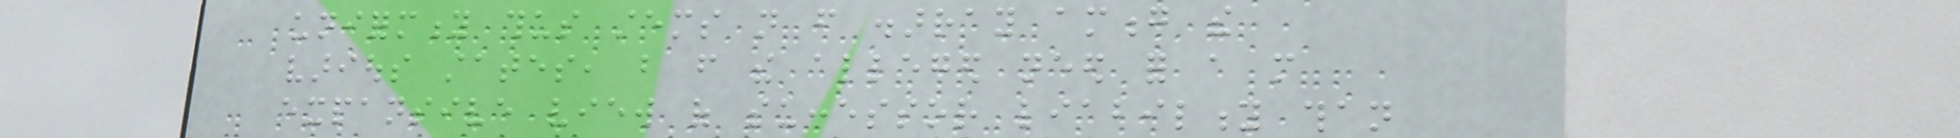uniformity thus stems not from disarray among the
various states, but from the alleged need for a more
expansive view of successor liability than
